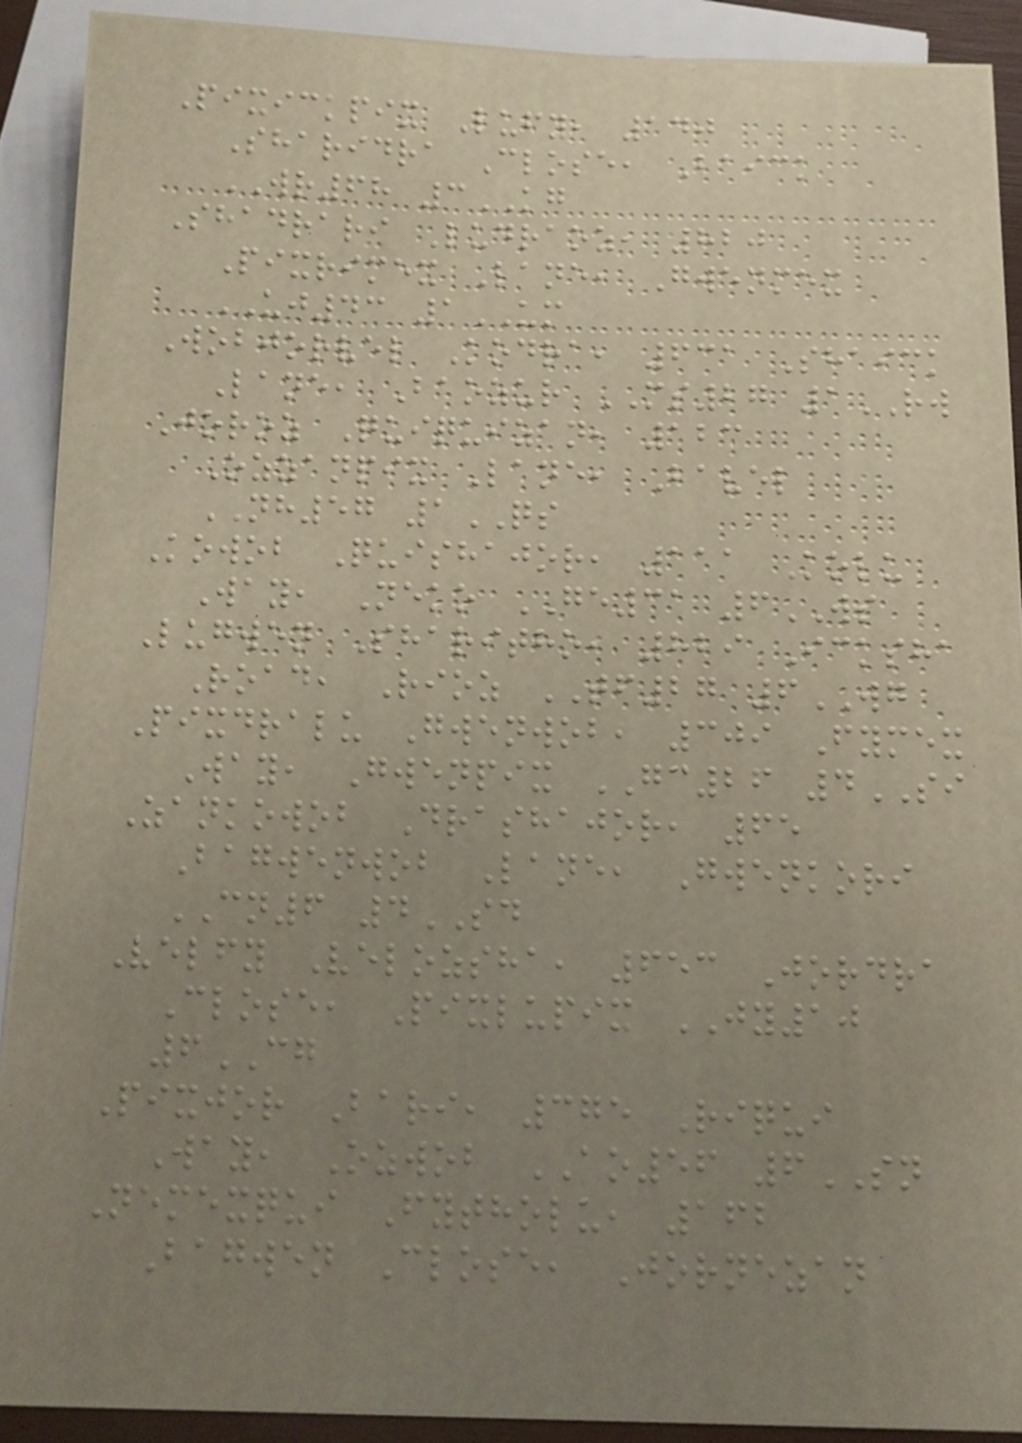Pixickpix Lufy, 140
Sharidra Close, Baick
WR68 3KG
Shadrari Ludraoz, 820
Pixrimex Lane, Gwenmex
UJ43 1UM
Wobjorvel Kodra, 631 Shaick
Lane, Baozur MS27 1RW
Joroz Quiquizan, 123
Ozzanpix Lane, Bavel
NH57 1QS
Kowob Quishajor, 111 Kolu
Way, Neko GE31 6WS
Lugwen Sharitho, 829 Icksha
Road, Rioz TF27 6WG
Pixdralu Gwenwob, 309 Fymex
Way, Gwenpix GC26 4SI
Zankowob Drashajor, 65
Bagwenwob Lane, Gwenkori
CN6 4SD
Velfy Velozsha, 653 Jordra
Close, Pixlupix JY10
6CG
Pixjor Bari, 375 Riqui
Way, Ozwob AO56 6SN
Nemexqui Fytholu, 162
Bagwen Close, Jornezan
